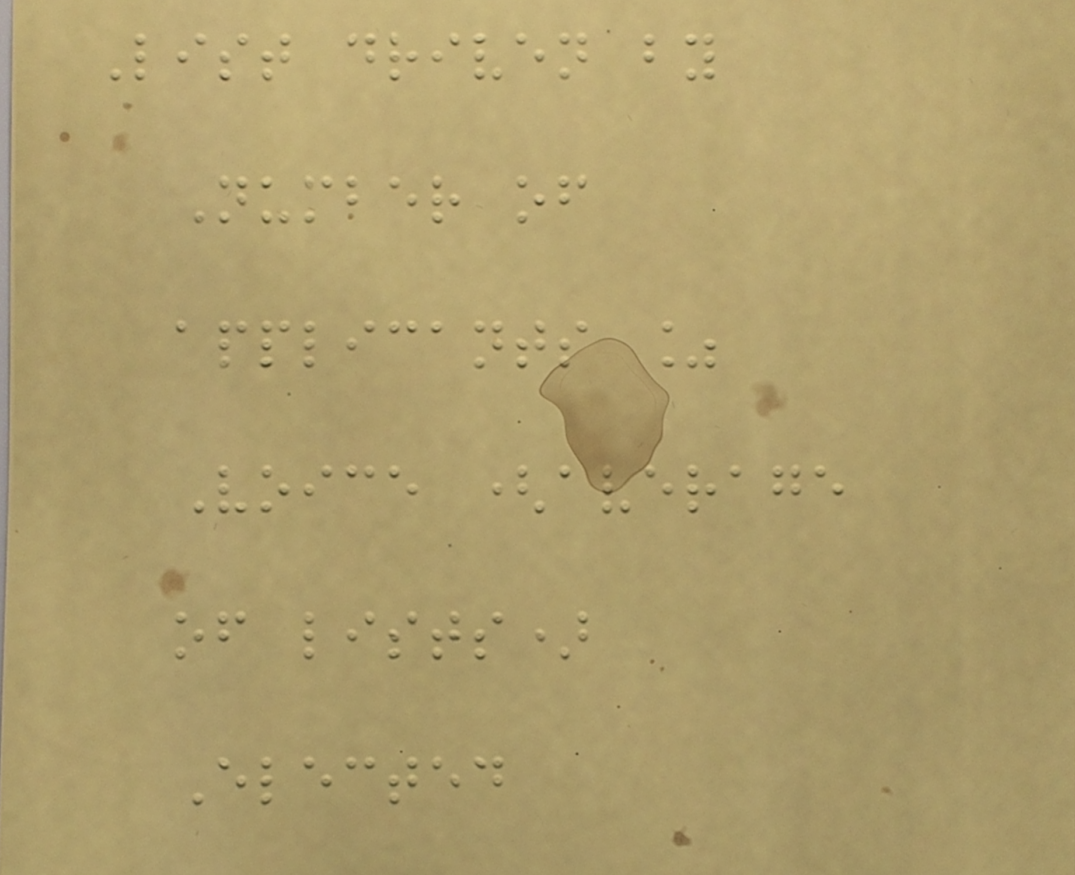List driven by
Number of
applicants %
Voice (average
of lists)
Elected
